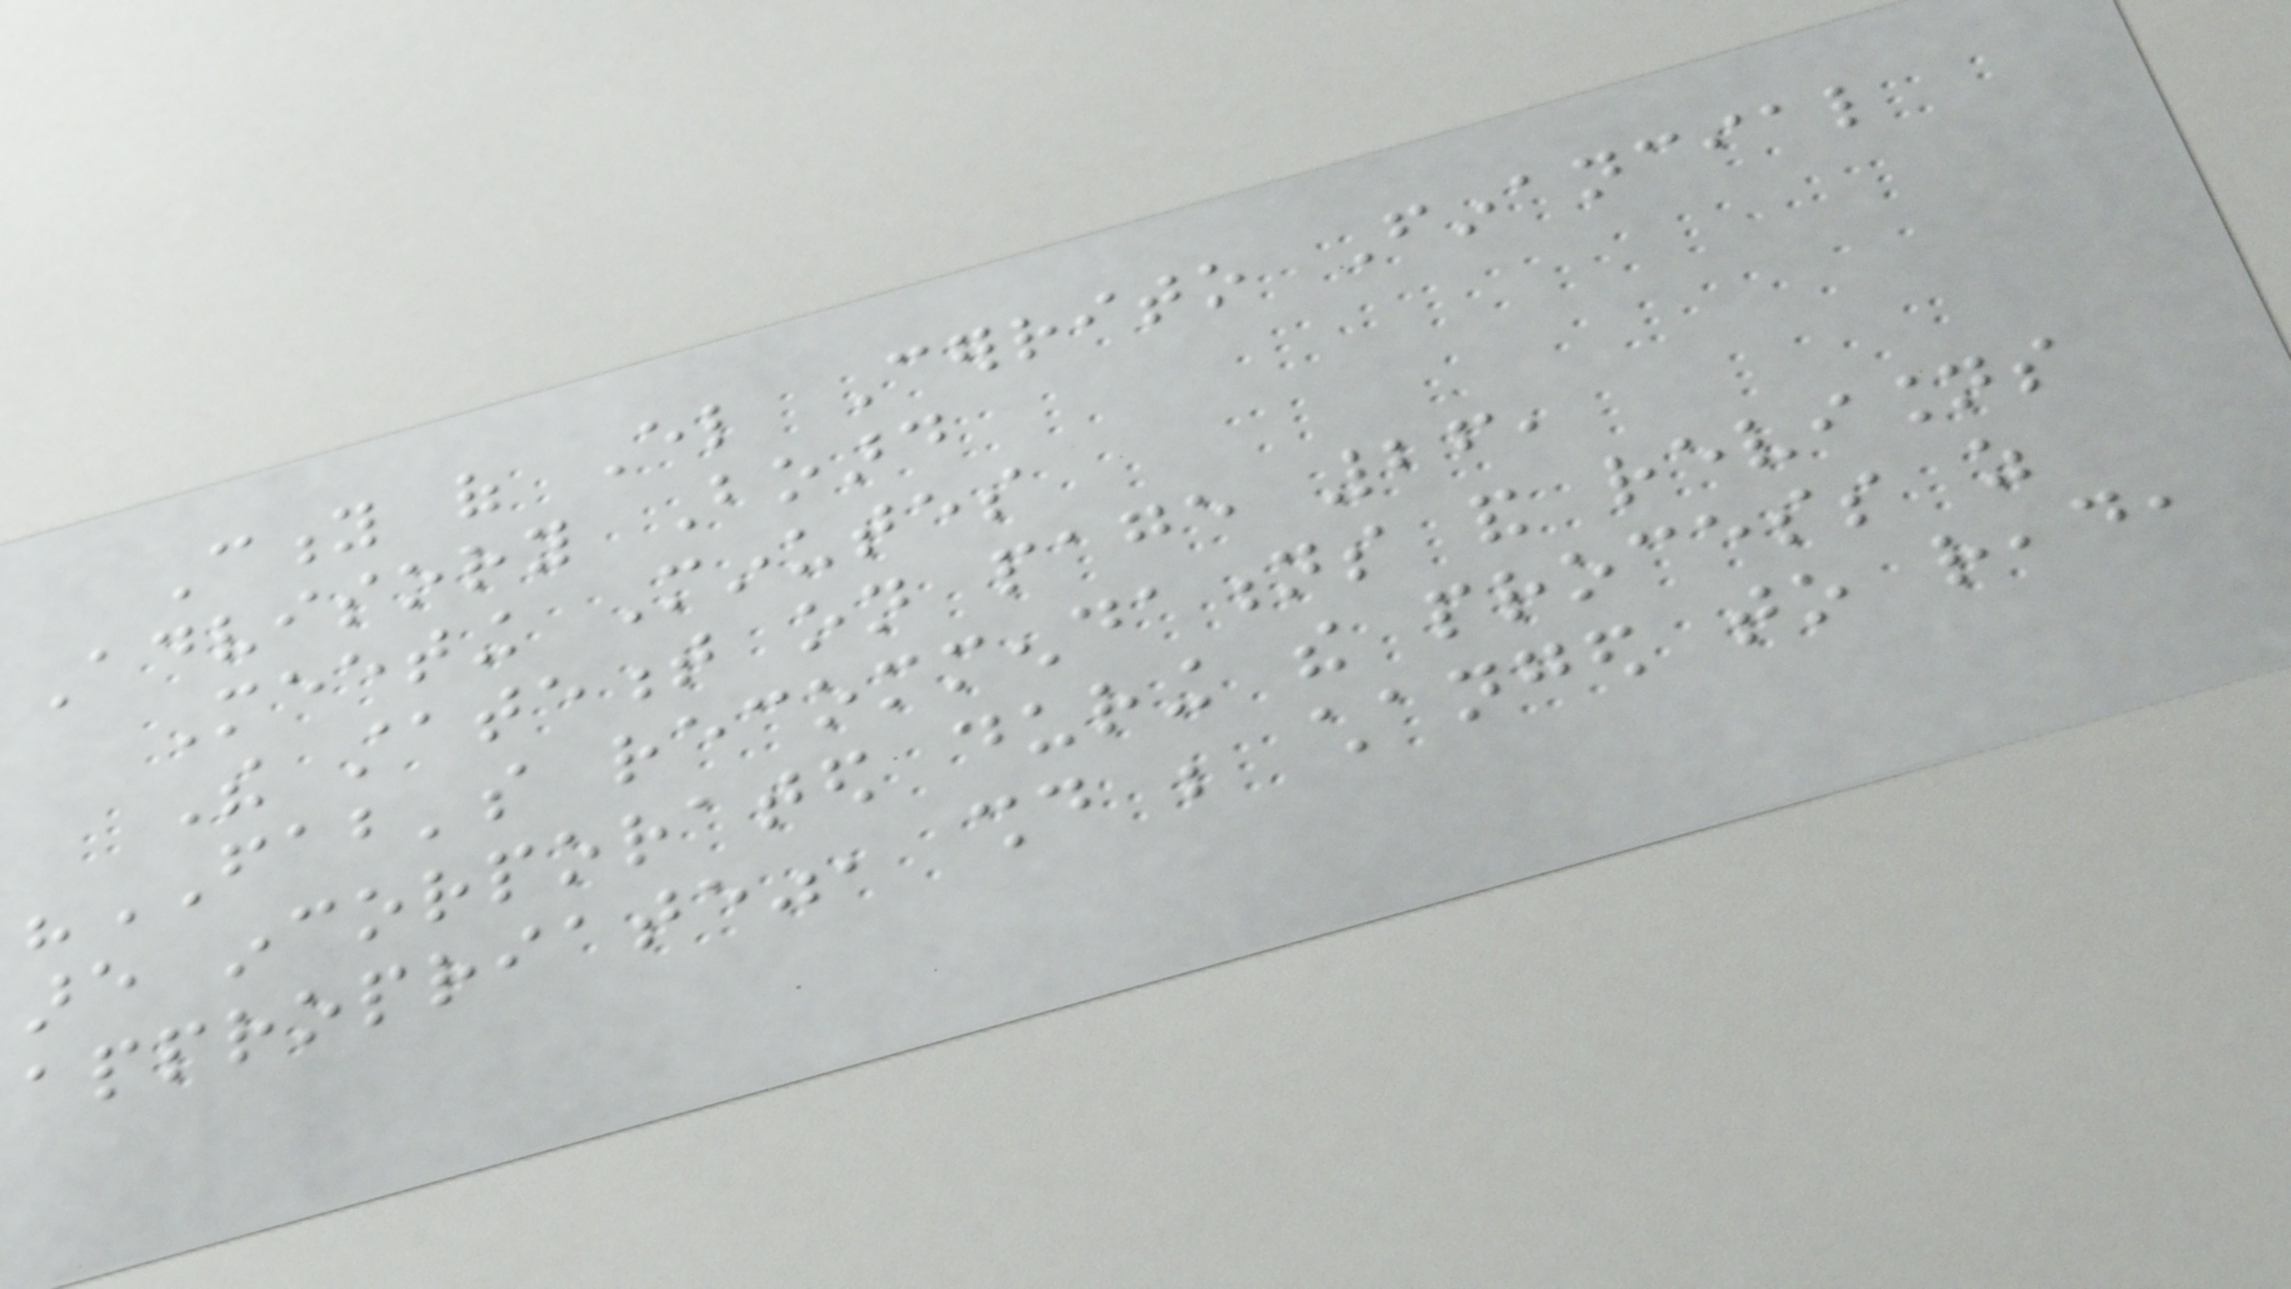City of El Cerrito Financial
Advisory Board
Meeting Minutes
The statement on page 26,
"FAB's recommendations and revisions
are incorporated during the process as
appropriate", should be changed to read,
